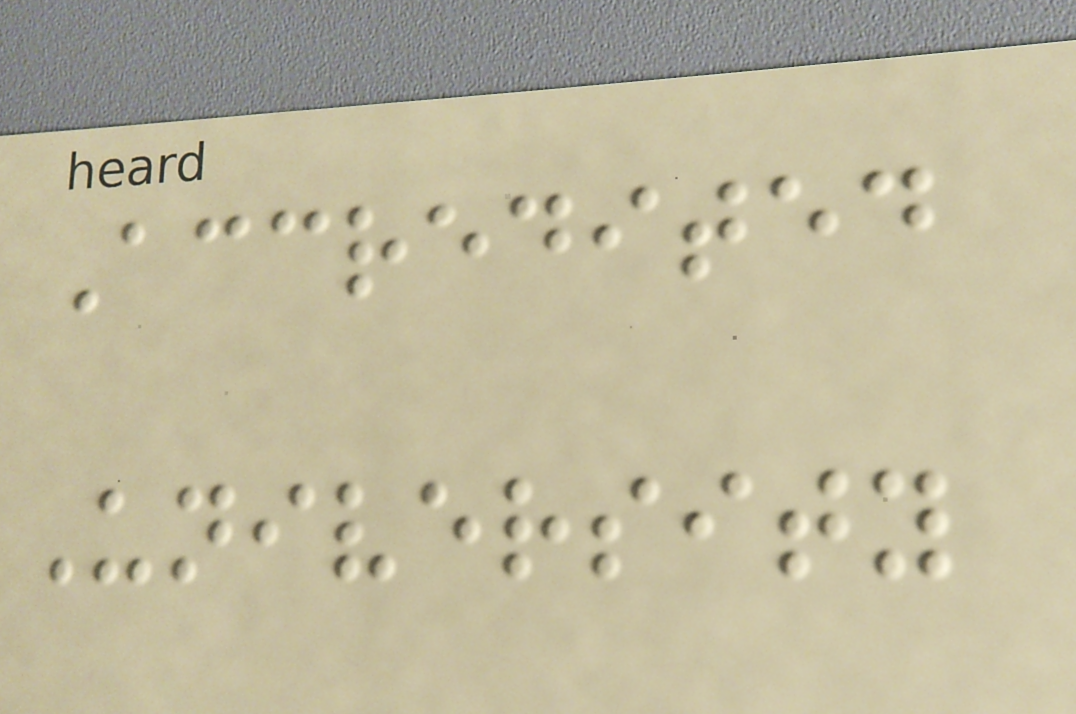Accredited
University
